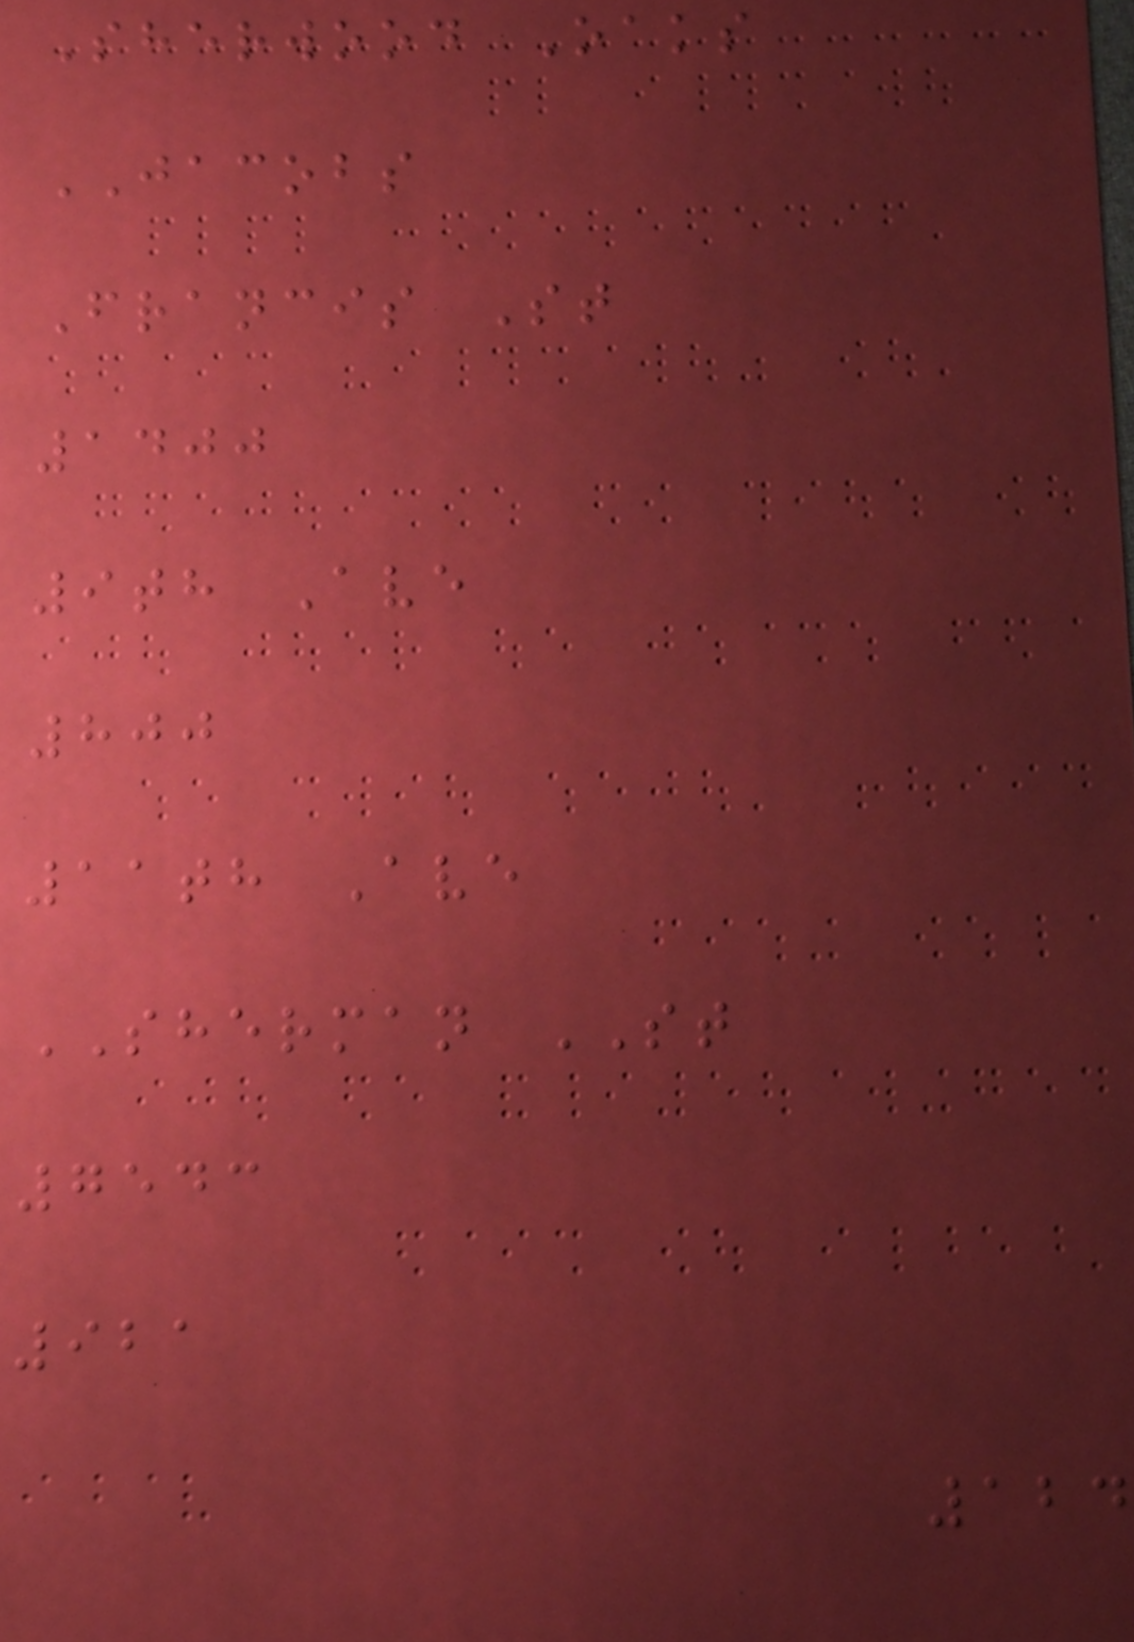Sherwood Oaks
JACOBS
Francis St
1400
9th Ave
800
11th Ave
SHERMAN ST
7543
921
124
